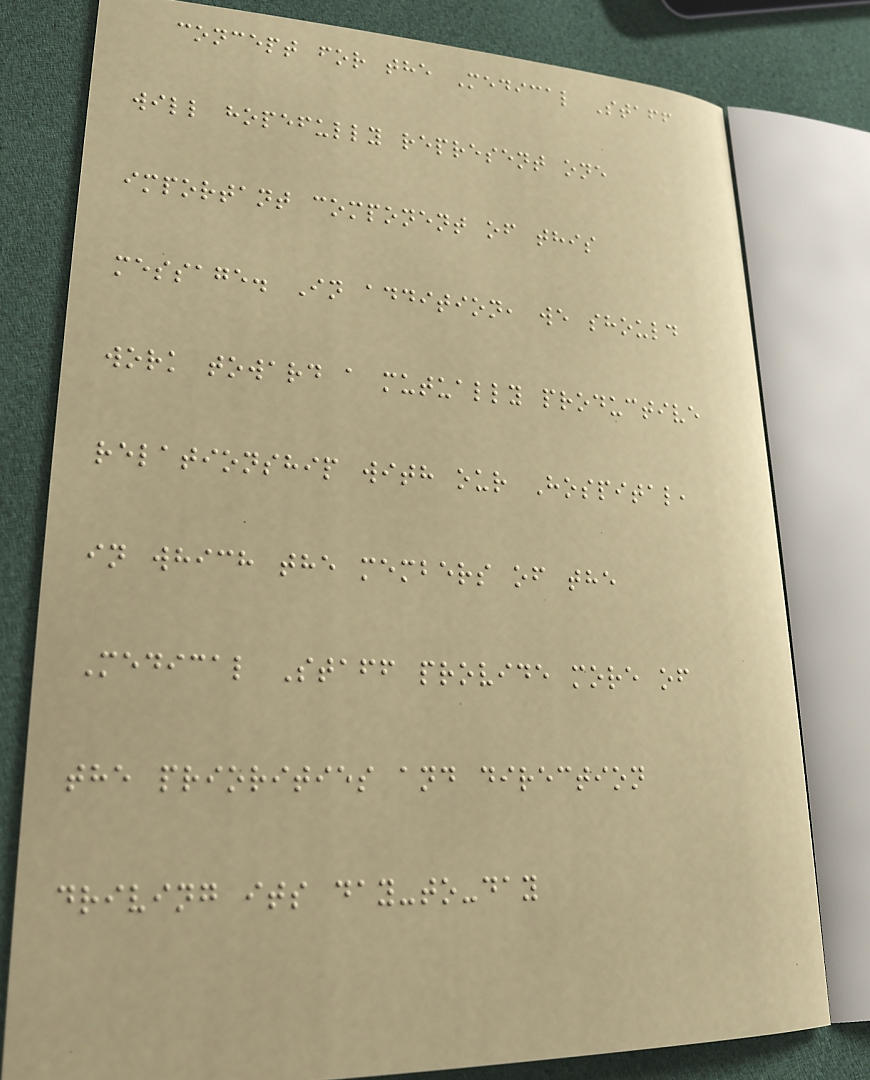concept for the Medical Staff
will hopefully represent one
important component of this
message. In addition, we should
work toward a mutually productive
relationship with our Hospital,
in which the members of the
Medical Staff provide more of
the priorities and direction
driving its day-to-day
